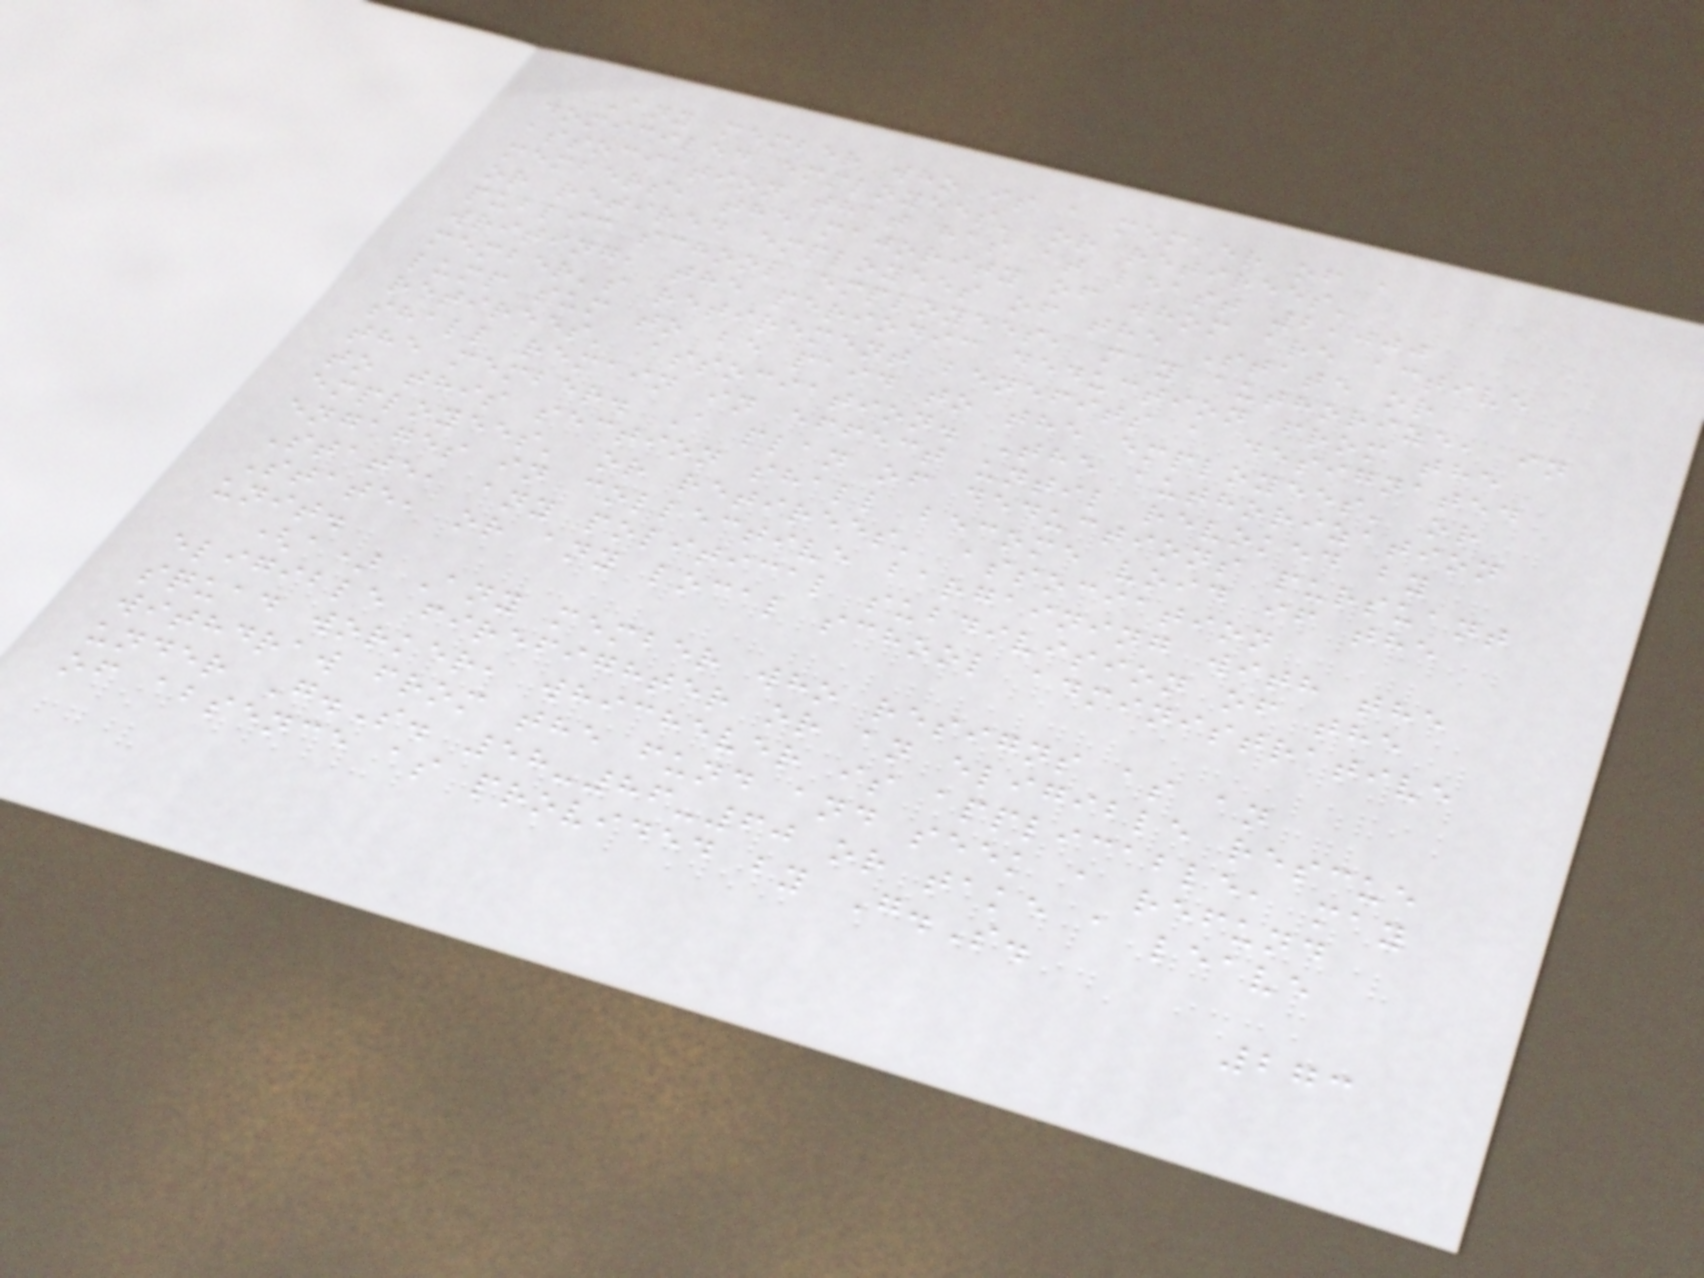Any member who is a member of a
domiciled employees' or retirees'
association that has at least 2,000
members, the majority of whom are active
or retired employees of the State or
public school employees, may authorize, in
writing, the periodic deduction from the
member's retirement benefits a designated
lump sum to be paid to the employees' or
retirees' association. The authorization
shall remain in effect until revoked by
the member. A plan of deductions pursuant
to this section shall become void if the
employees' or retirees' association
engages in collective bargaining with the
State, any political subdivision of the
State, or any local school administrative
unit.
(a) Any member who resigns as an
eligible firefighter or an eligible rescue
squad worker, whichever is applicable, may
withdraw from the fund and seek a refund
under G.S. 58-86-60 or take a leave
of absence as provided by G.S.
273
